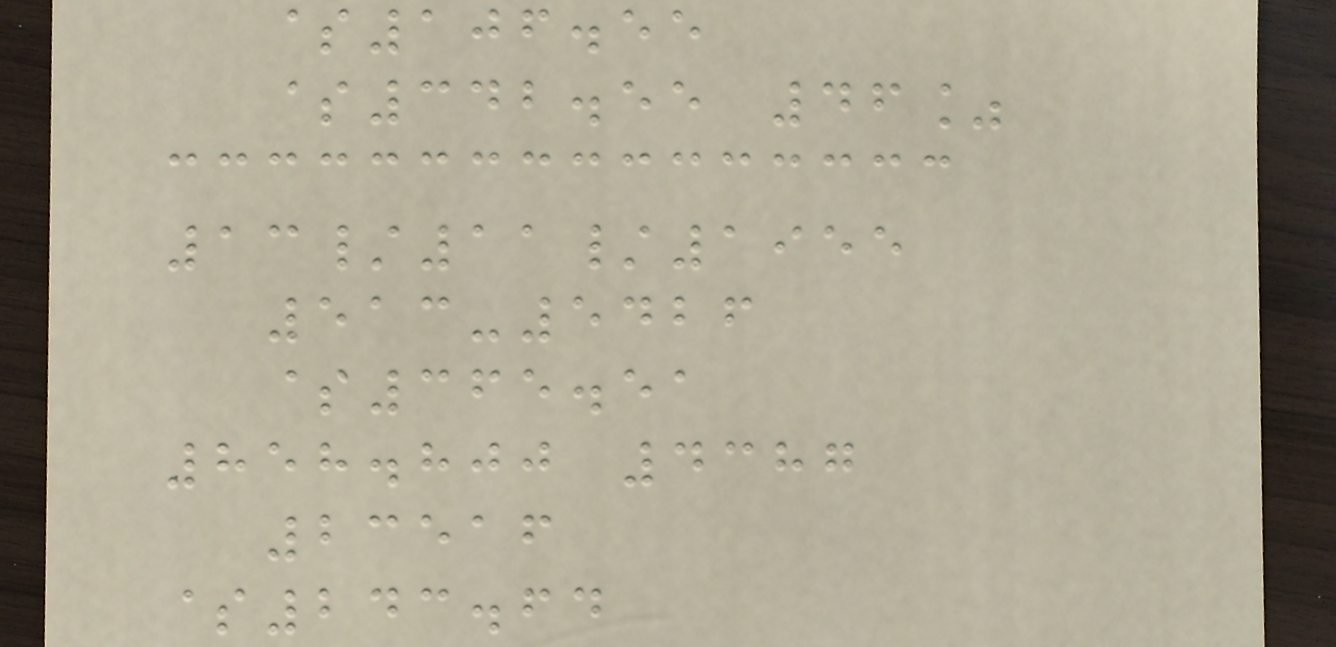$106.55
$342.55 46%
13/11/1955
513-5426
$365.51
858.800 4387
23516
$243.64
